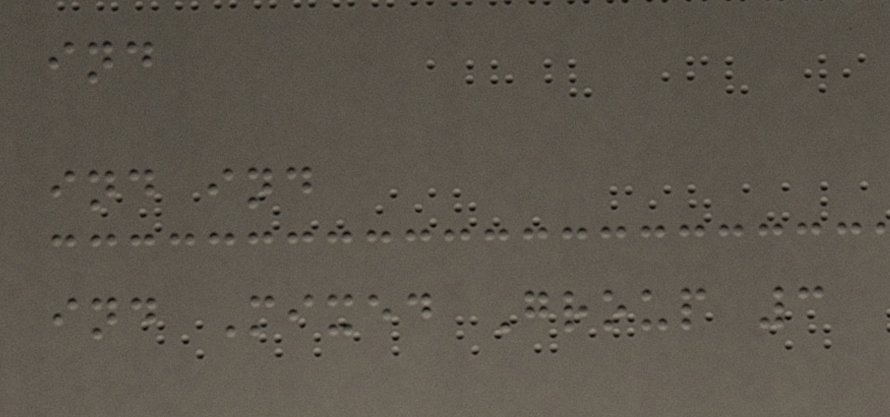ind
ind ind
ind Mixed Group 3
